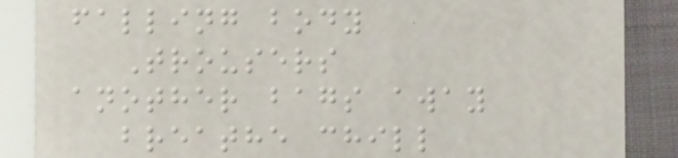falling body
Trousers
another bags away
breathe chill
